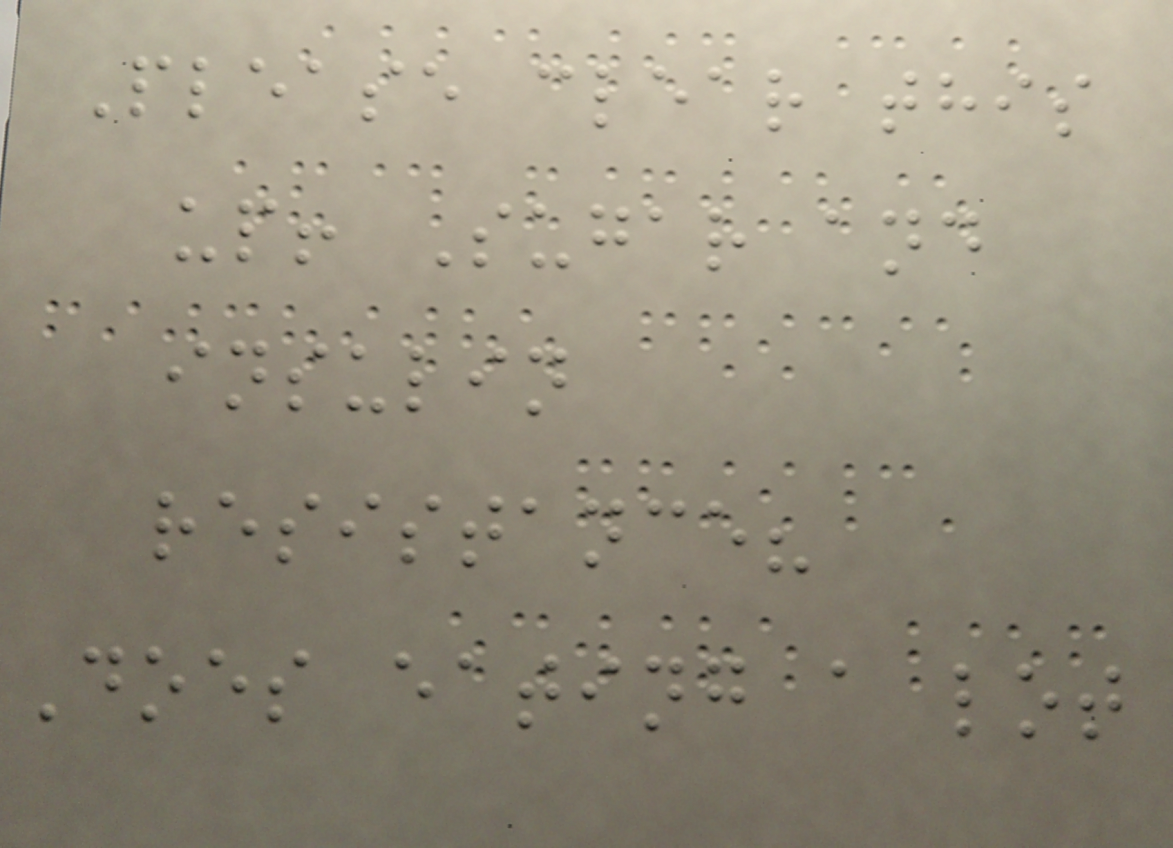Please clear this
up! Sugar and
insulin
resistance?
Does eating a lot
